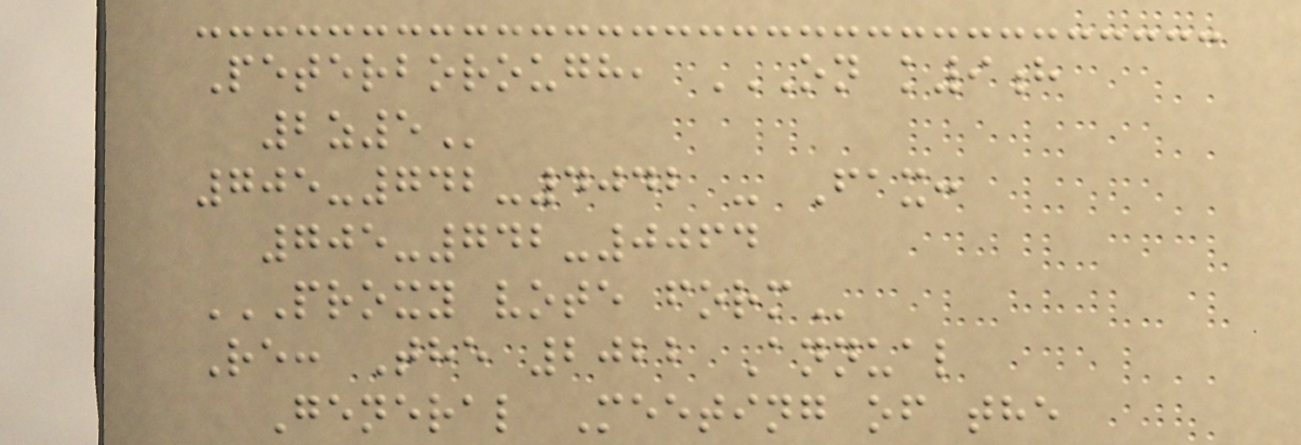Peterborough, ON K9H
2Z5
705-742-4042 - Fax:
705-742-0064
PROXY VOTE FORM
Re: The 2022 Annual
General Meeting of the
